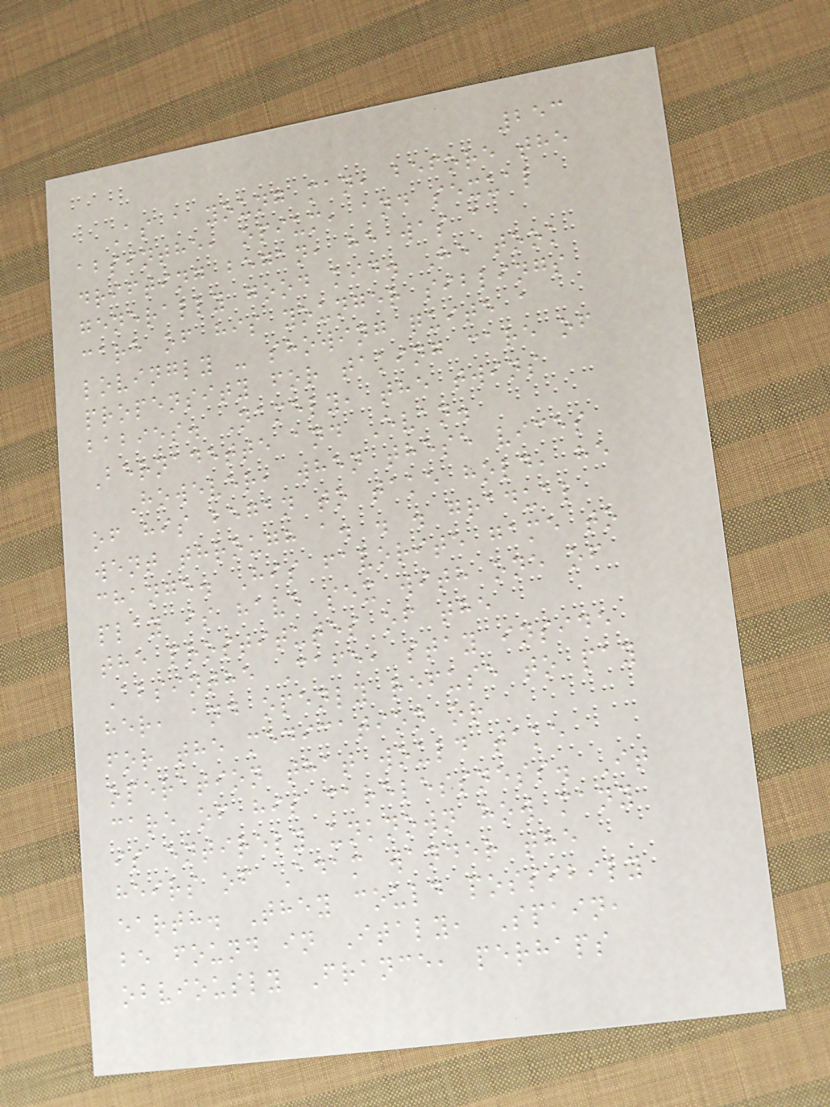253
As a young man, before the
absinthe, opium, and sexual
drifting began, he was a
generally good kid. He took
care of his younger siblings
lovingly - showing quite a
propensity for taking care of
babies. Namely, the twins
Bernadette and Evan.
However, when these vices
of his began to take hold, he
went through a. . . gradual
change. His favorite game to
play is have sex with one of
the prostitutes of the
Absinthe Cafe, stay inside
her, and openly refuse to pay
for the medication or
operation that would take
care of his carelessness. It
is entirely unknown how many
heirs of Adam wander the
earth. They could possibily
be found in Italy, Spain,
obviously France, perhaps
